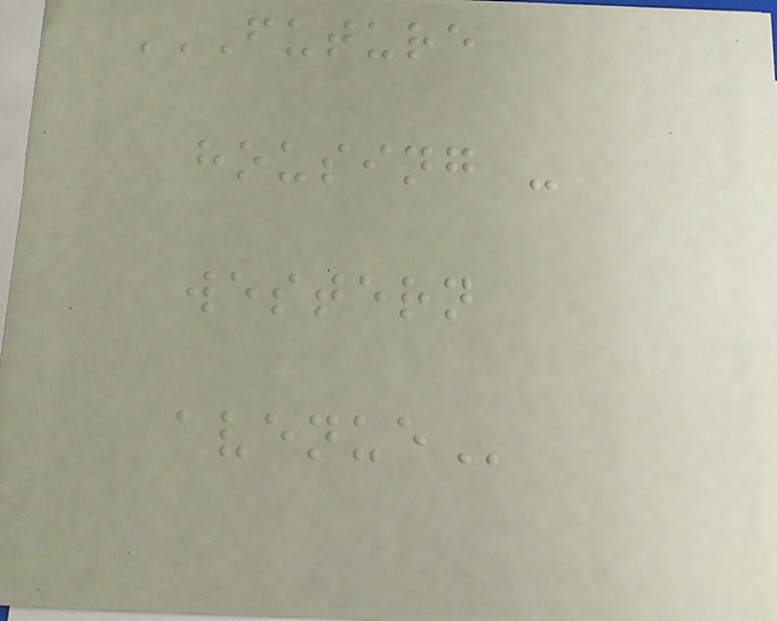FUTURE
HOUSING -
WESTERN
AVENUE
